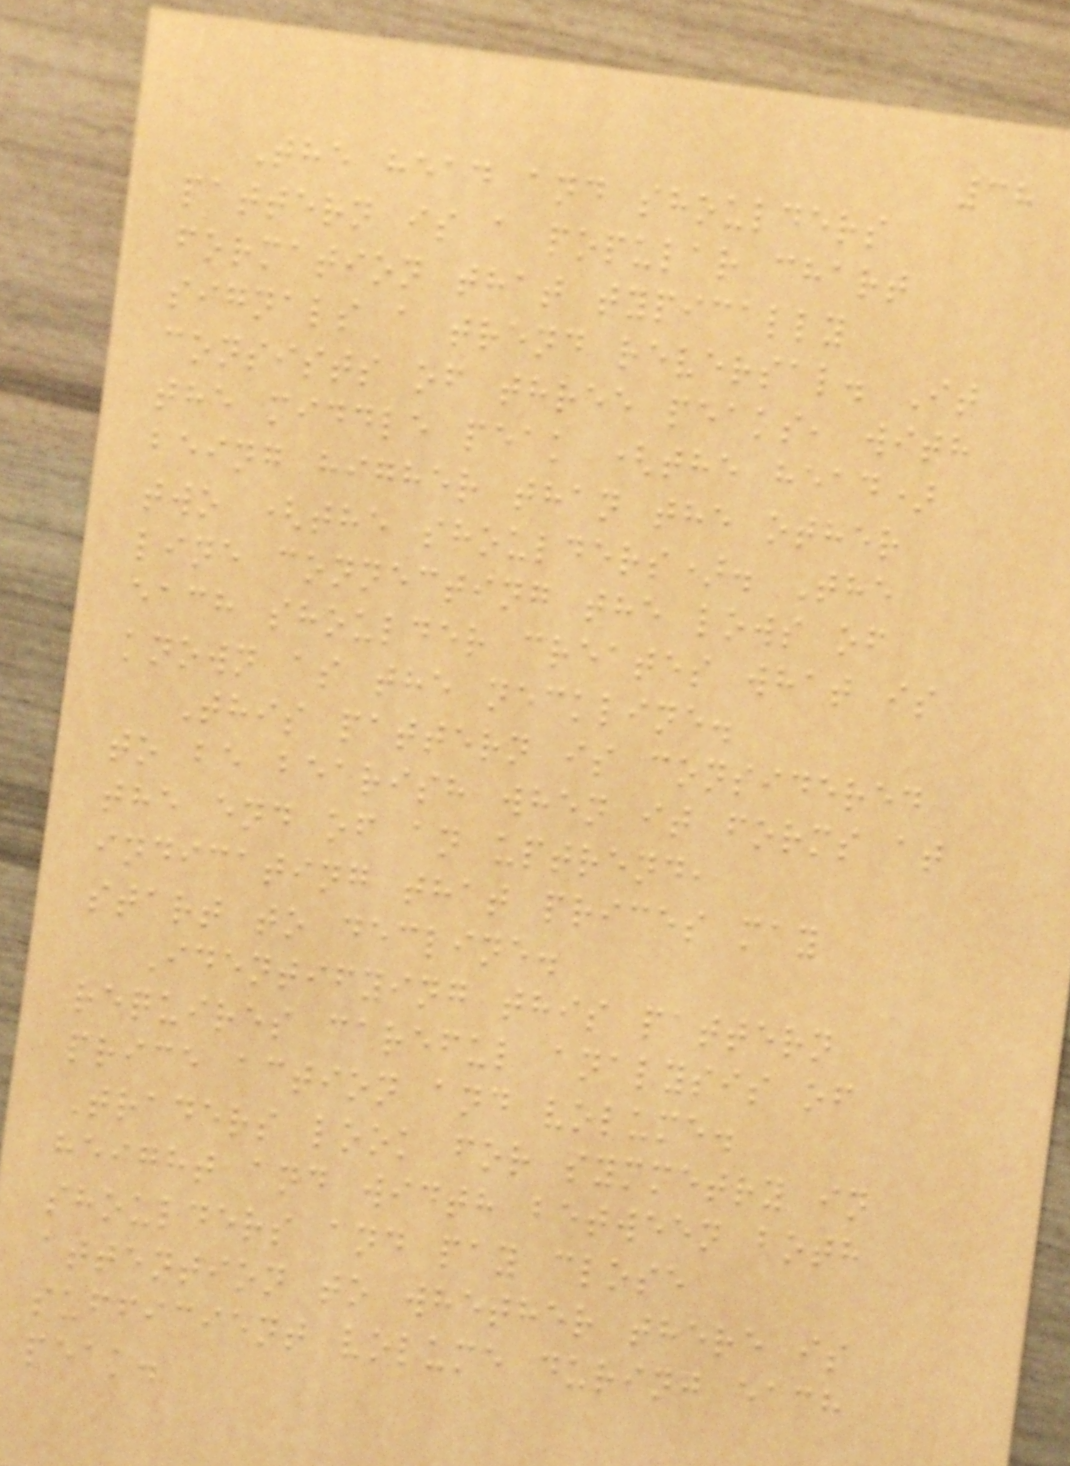38
The head and shoulders
pattern is a popular chart
formation that typically
signals a trend reversal. It
consists of three peaks, with
the middle peak (the head)
being higher than the other
two (the shoulders). The
line connecting the lows of
each shoulder creates what is
known as the neckline.
This pattern is considered
to be bearish when it forms at
the end of an uptrend,
indicating that prices may
start to decline.
Identifying this pattern
requires careful analysis of
price action and volume.
Traders look for symmetry in
height and width between both
shoulders and pay close
attention to whether there is
sufficient volume during each
peak.
